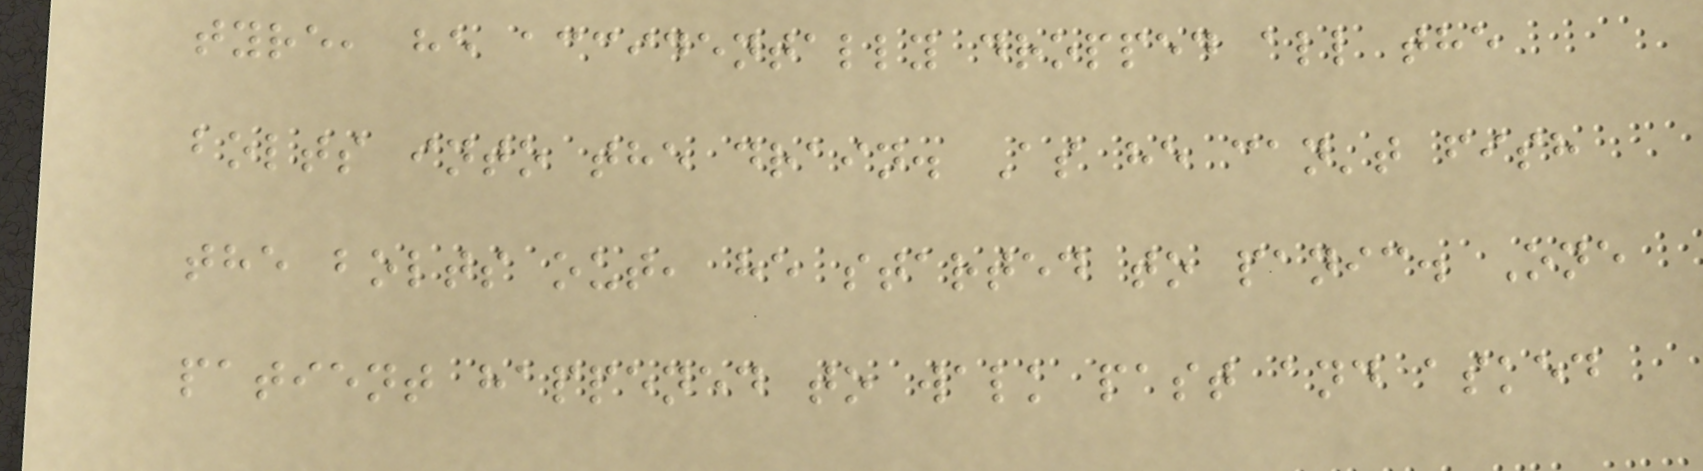tyre, he accidentally dropped all the
bolts into the drain. As he can't fish
the bolts out, he started to panic. One
patient happened to walk past and asked
